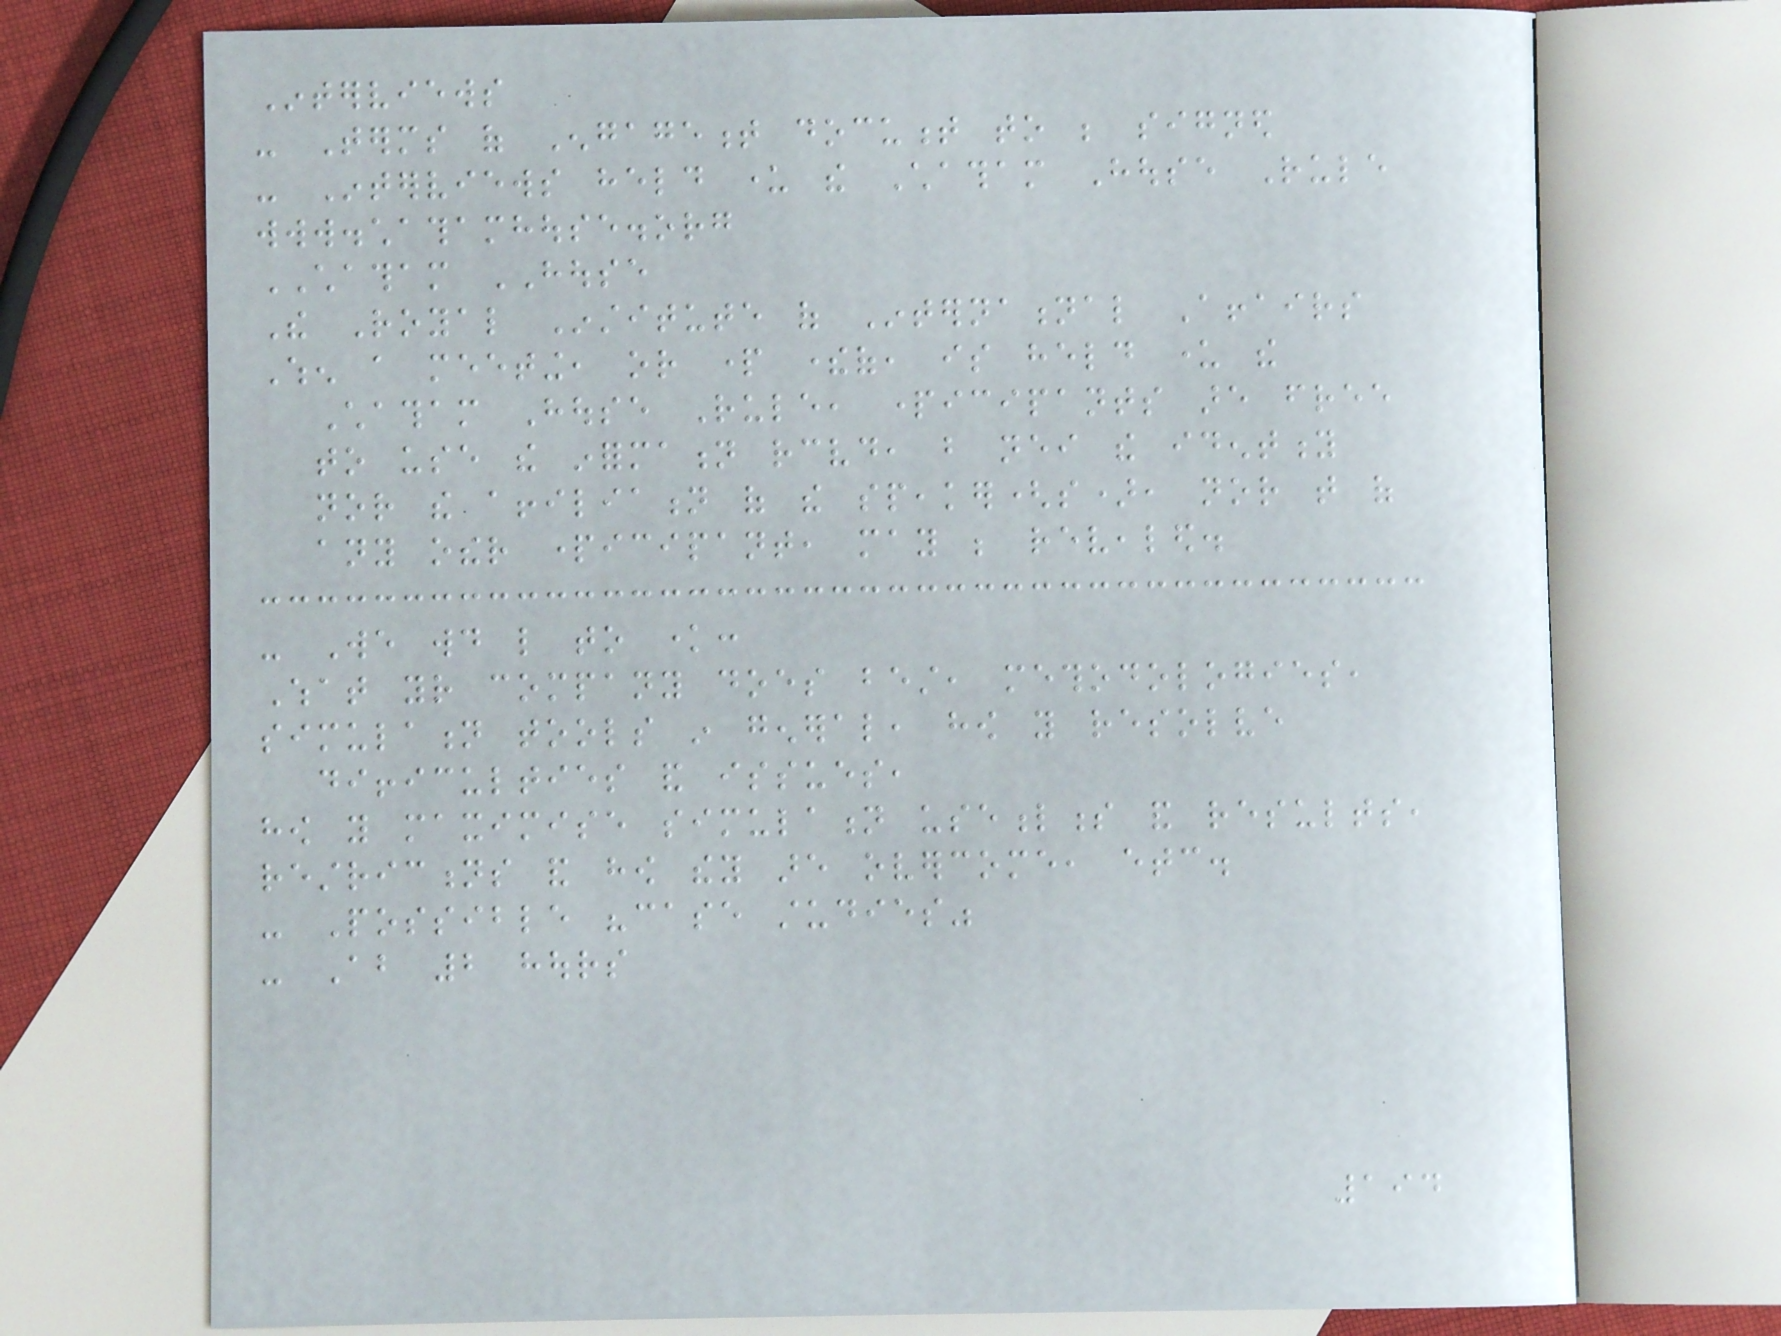Interviews
- Terms of Engagement document to be signed
- Interviews held under the Chatham House Rule
www.chathamhouse.org
CHATHAM HOUSE
The Royal Institute of International Affairs
When a meeting, or part thereof, is held under the
Chatham House Rule, participants are free
to use the information received, but neither the identity
nor the affiliation of the speaker(s), nor that of
any other participant, may be revealed.
- We would like to know:
What your company does best, methodologies,
simulation tools in general, how you resolve
difficulties and issues,
how you maximise simulation usefulness and results,
restrictions and how they are overcome, etc.
- Possible "case studies"
- About 2 hours
194
